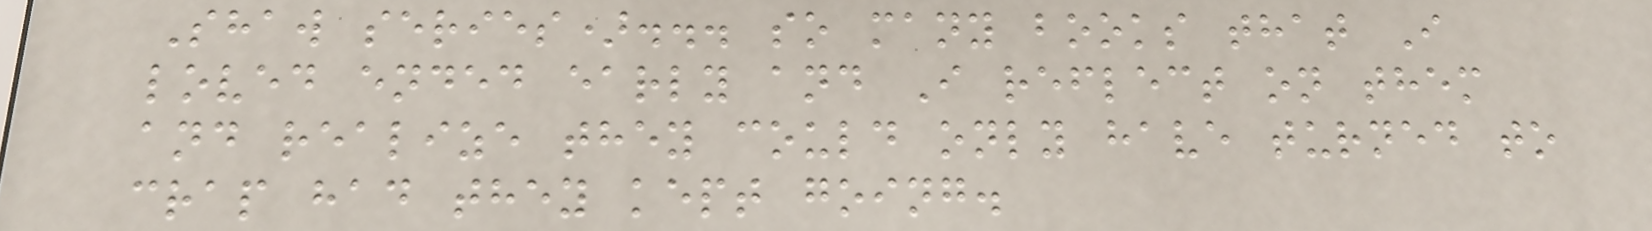Shaw series)... so many books that I
loved ended early and I reflect on them
and realize they could only have turned to
crap had they kept going.
